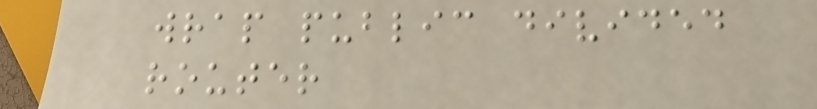wrap public divided
router
